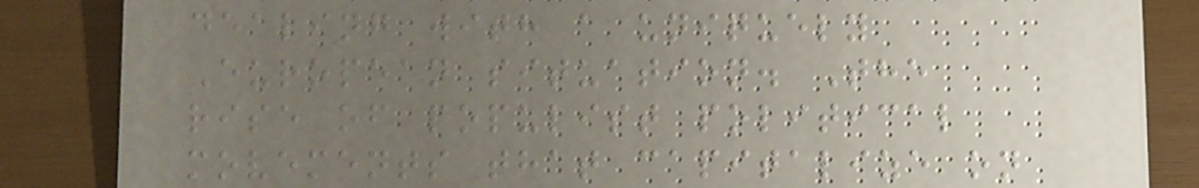dealing with a uniquely
European situation. The
rise of populist political
movements that capitalize on
